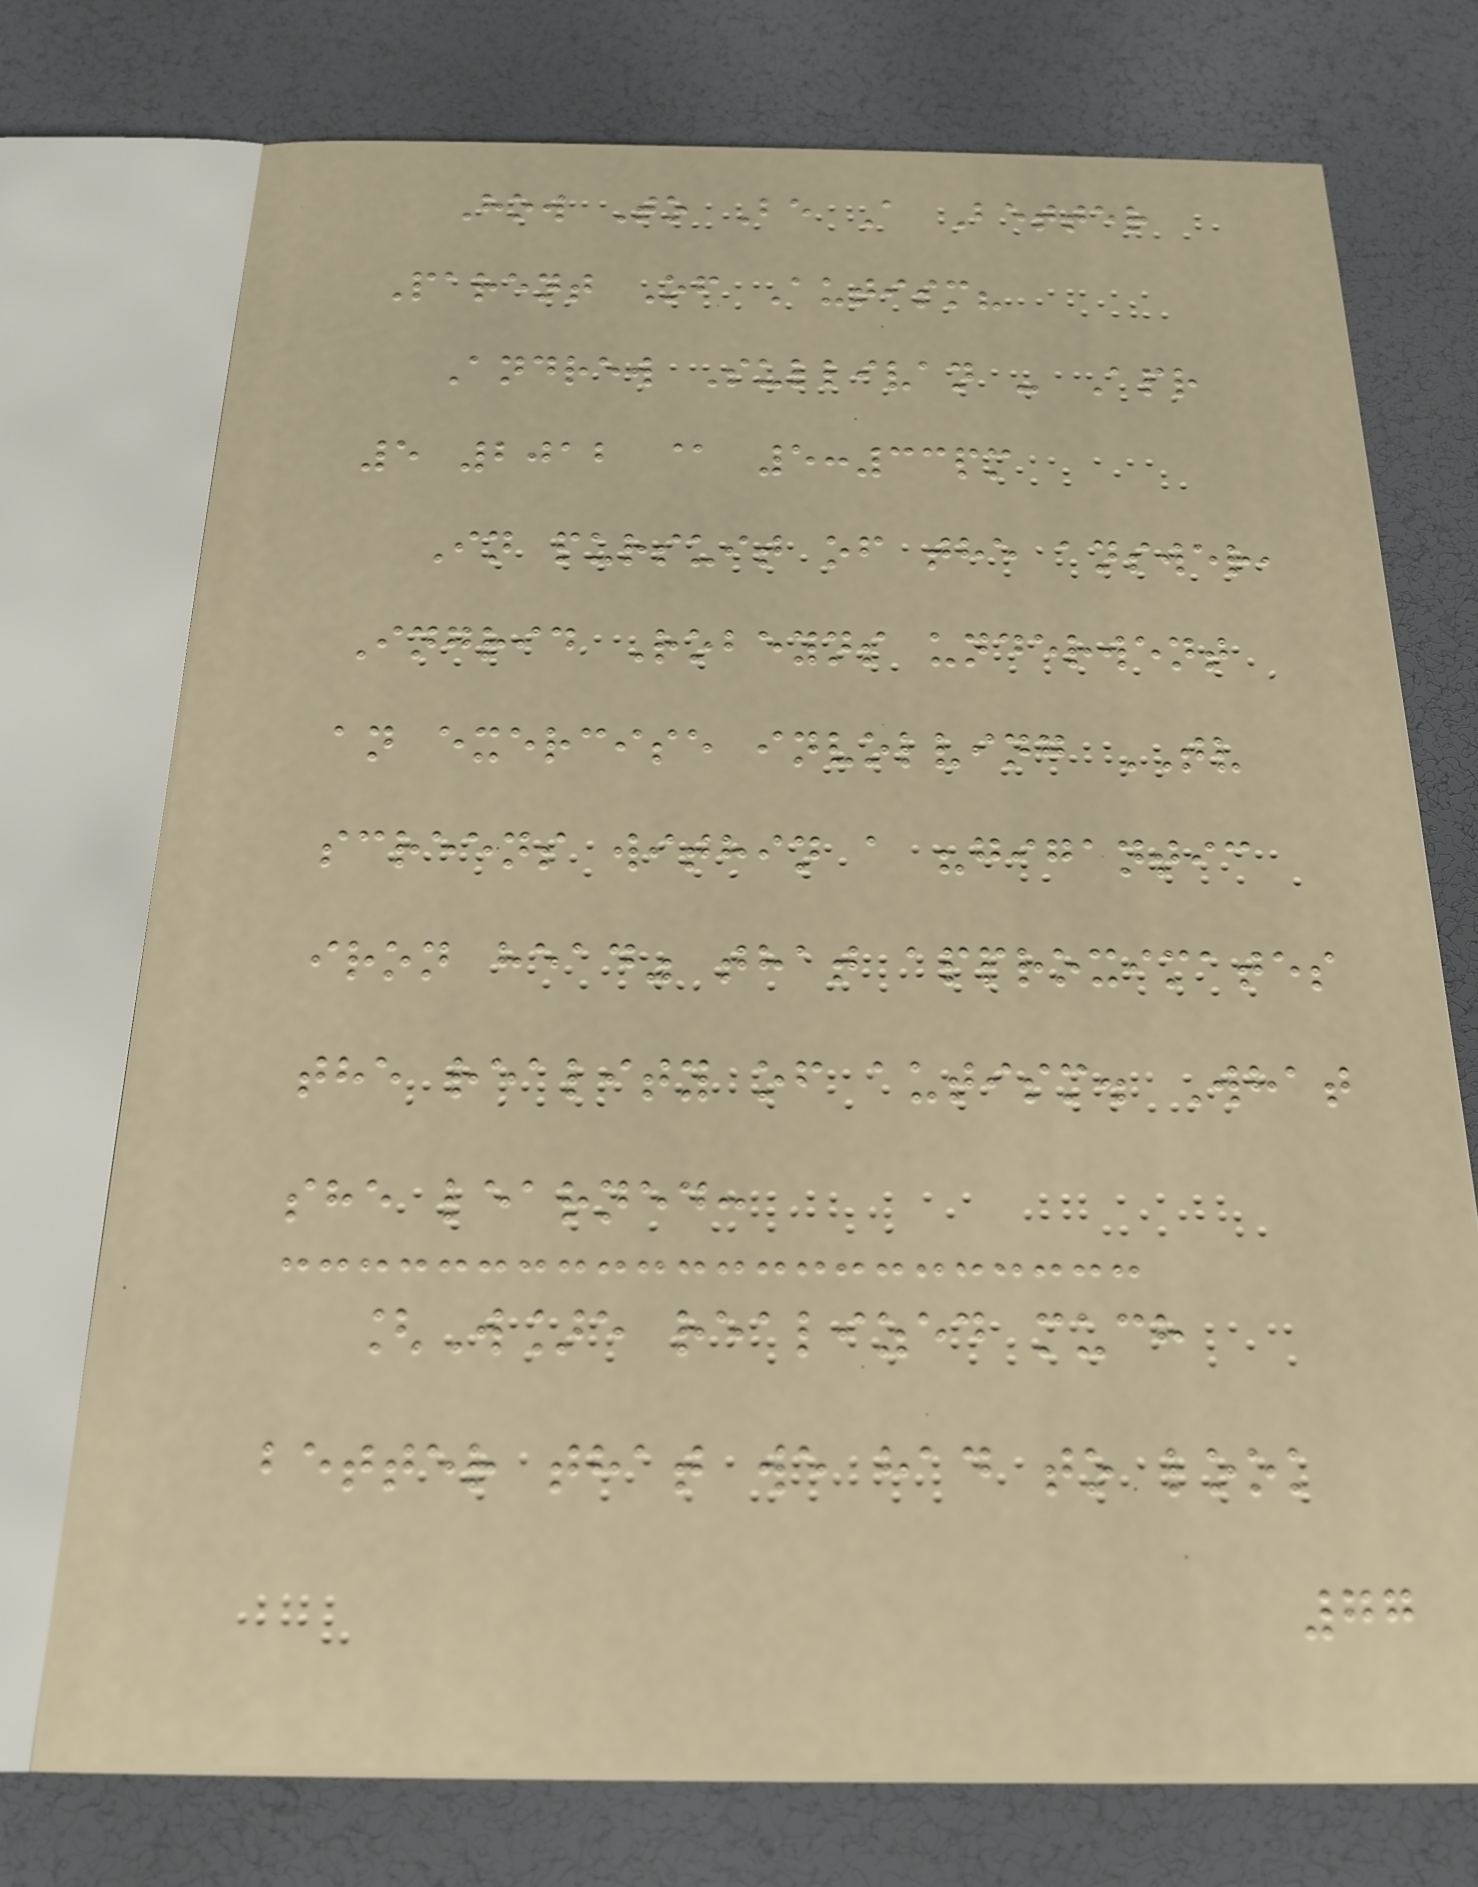How To Be A Better
Parent Of Autism?
Andrew Sullivan - Apr
5 2012 @ 5:33pm
In pursuit of the answer,
Ingrid Robeyns underwent
an exercise involving TV
screens within a "gigantic
iron head" that approximates
the reality of autism. What
she learned:
[W]e realized much
better that we had to look
77
